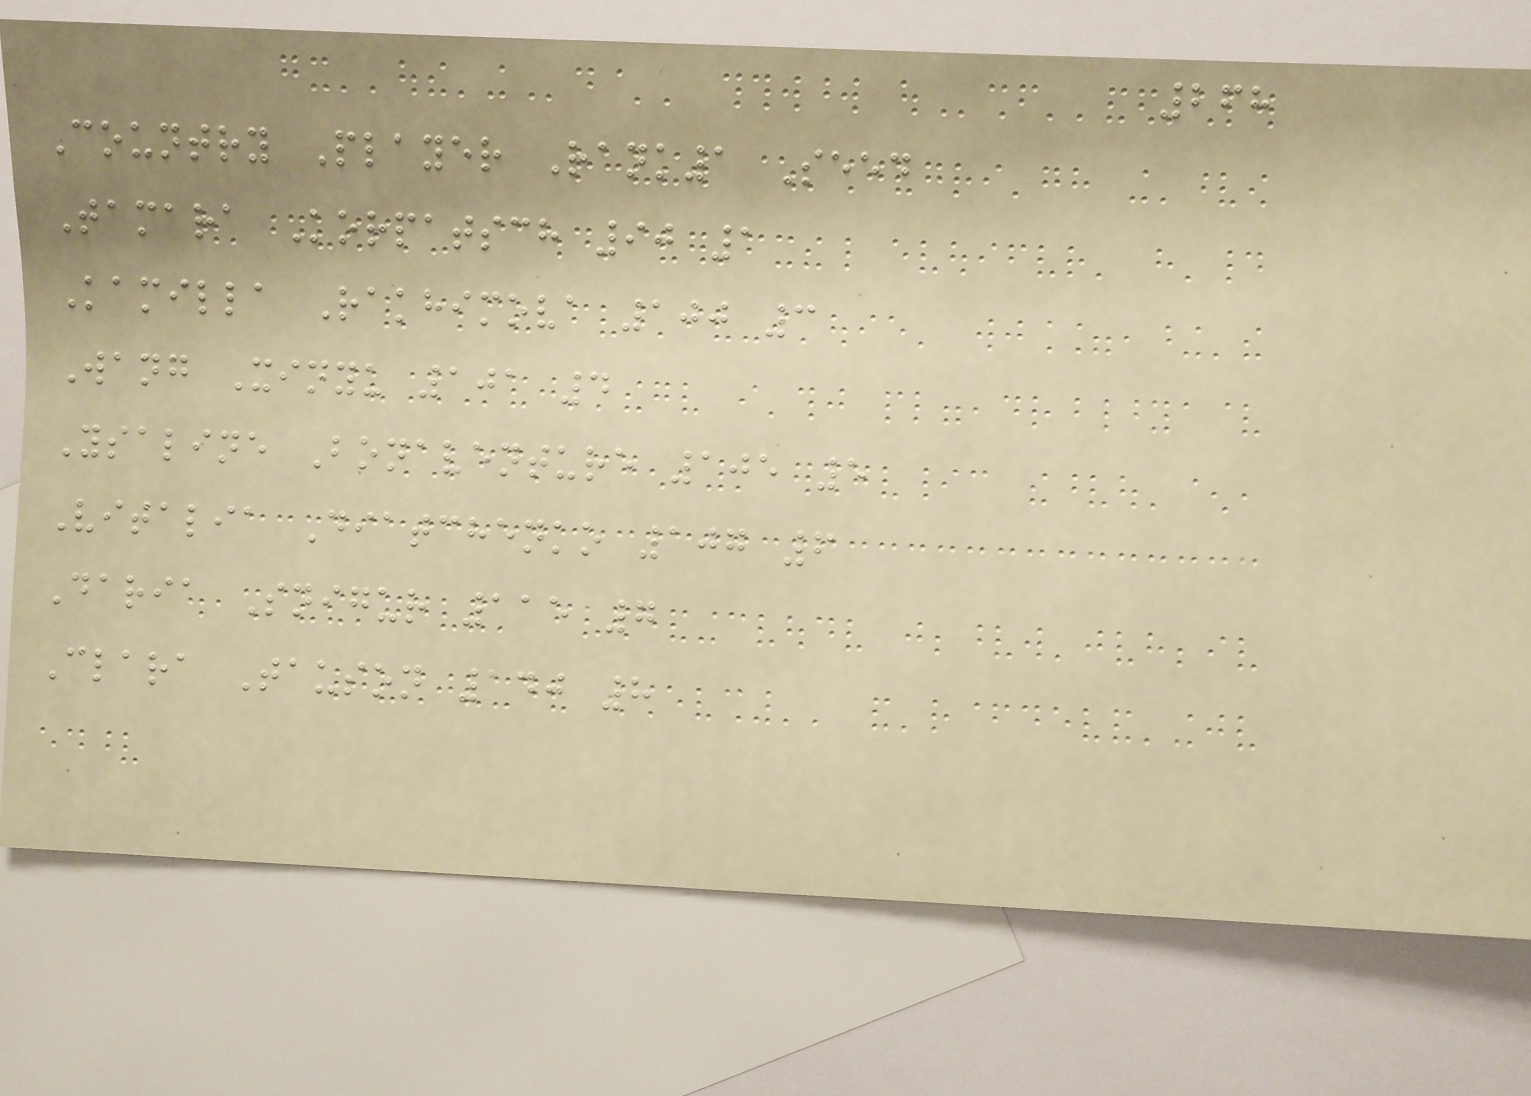268
Country Player Rank1 Seed
Tamara Korpatsch 90 1
Kamilla Rakhimova 100 3
Wang Xinyu 101 4
Ysaline Bonaventure 105 5
Vitalia Diatchenko 107 6
Daria Snigur 115 7
Clara Tauson 140 8
